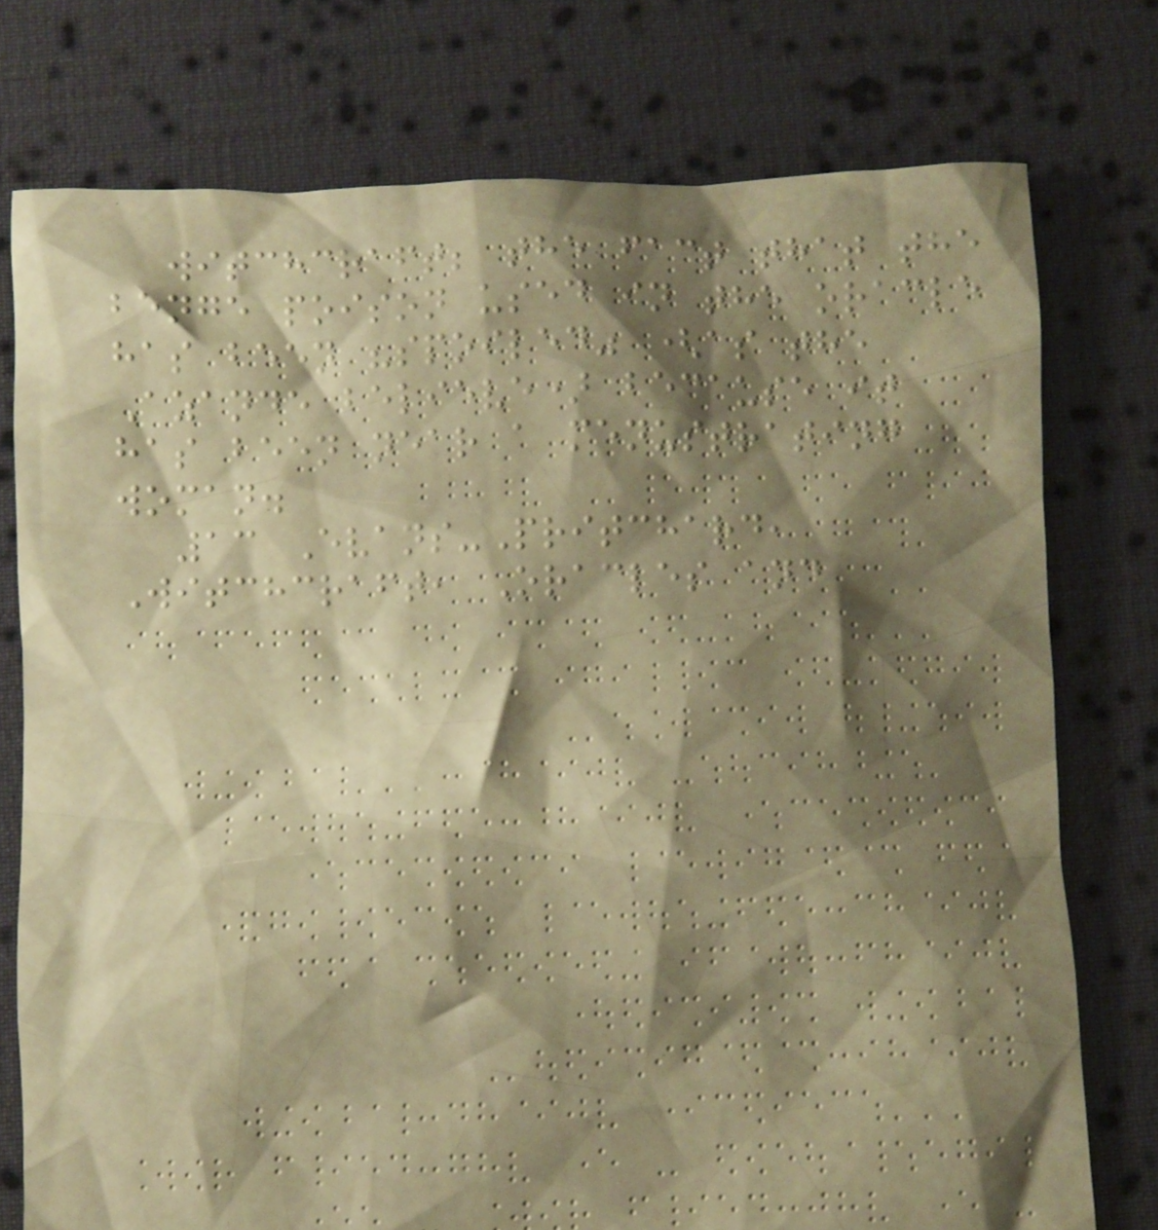witchcraft; the fact that the
benge poison used in the oracle
has been "spoiled" (as the
Azande believe) because it
has been near a menustrating
woman.
13 Evans-Pritchard,
Witchcraft, Oracles and
